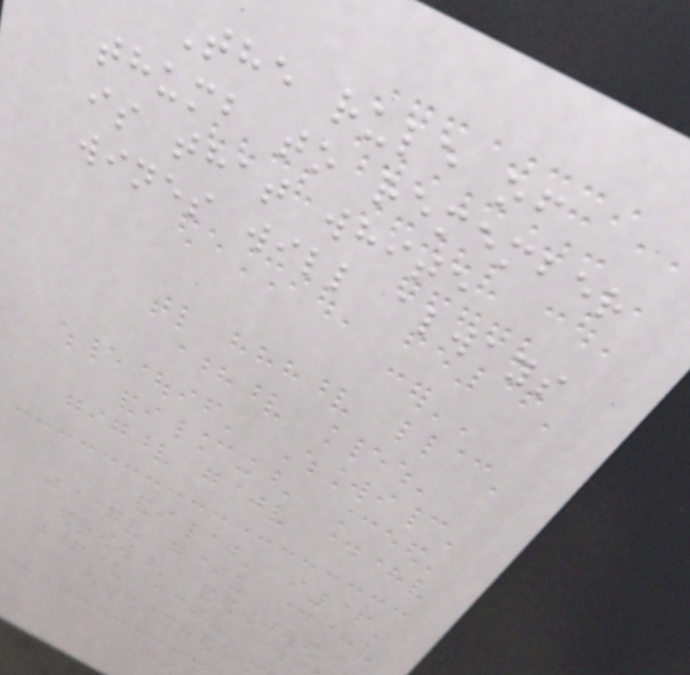The rule of
thumb to remember
is that white
wines will always
